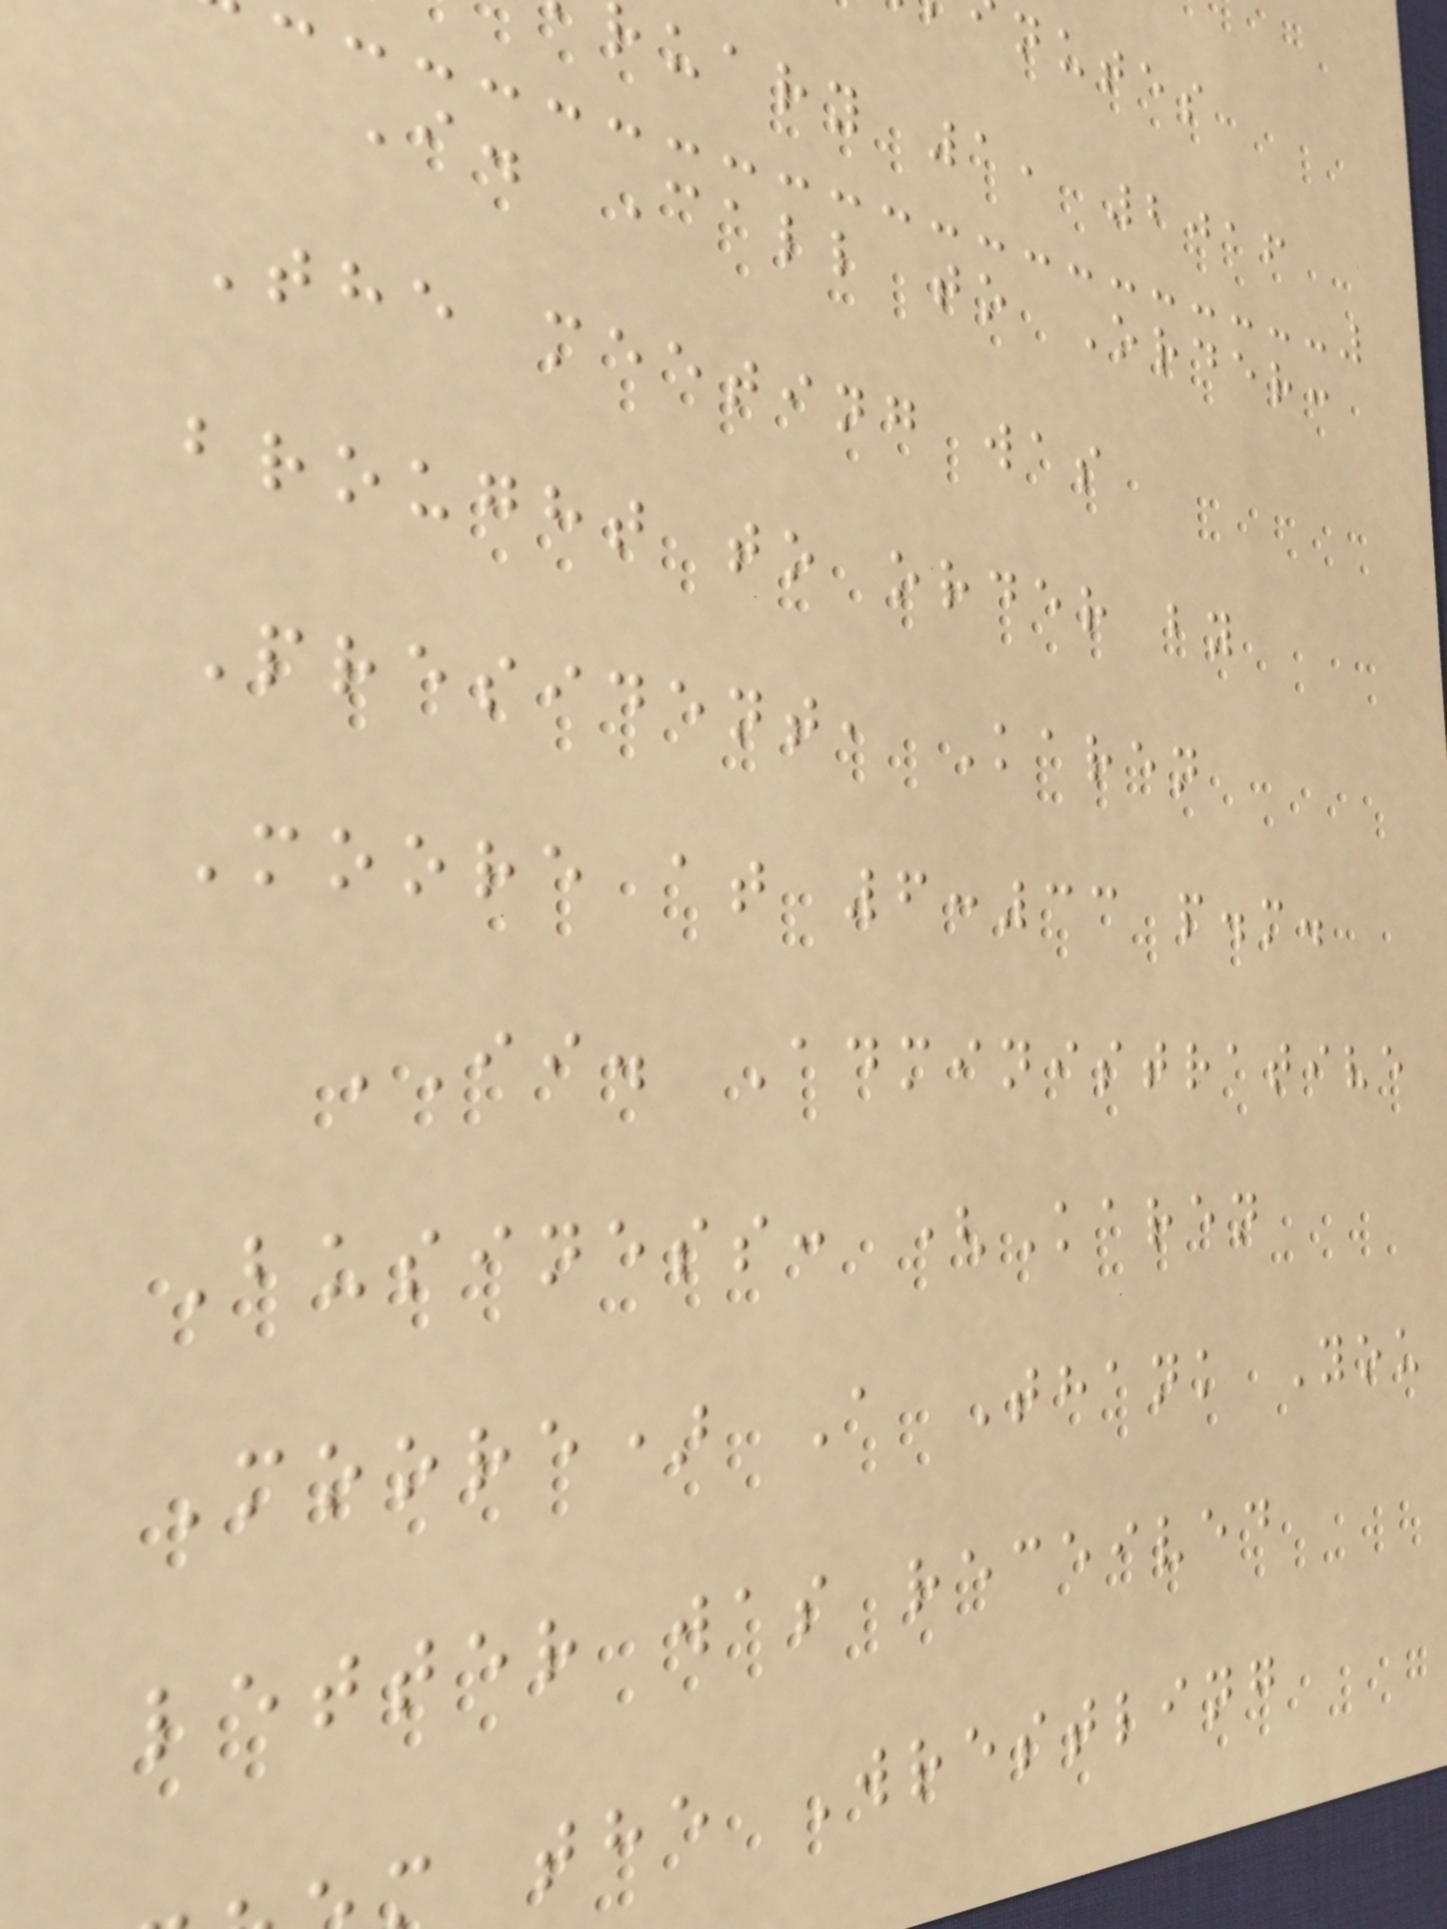nutes
ruary 1, 2016
I. Call to Order:
The meeting was
brought to order by
President, Karen
Moore at 6:33 p.m.
II. Administrative
Business: (Karen
Moore) A Thank You
letter was received
the Wrestling
